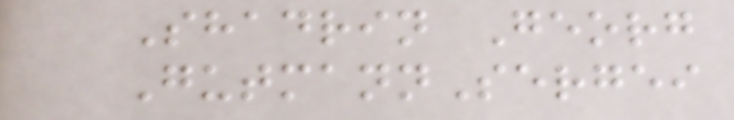Shadrin Georg
GutmannSergei
